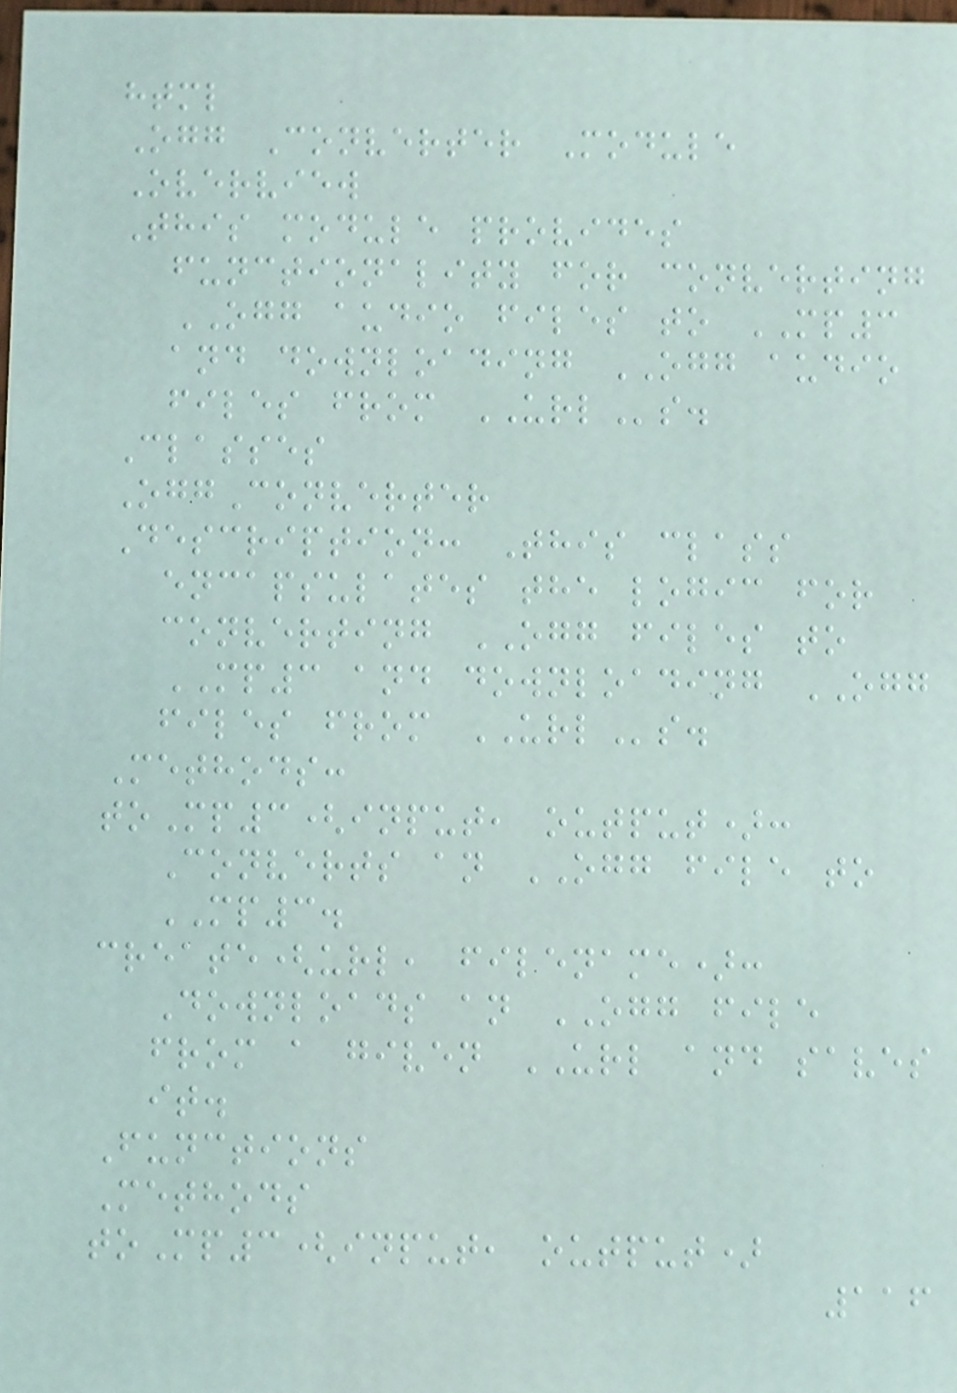html
Ogg Converter Module
Overview
This module provides
functionality for converting
OGG audio files to MP3
and downloading OGG audio
files from URLs.
Classes
OggConverter
Description: This class
encapsulates the logic for
converting OGG files to
MP3 and downloading OGG
files from URLs.
Methods:
toMp3(input, output):
Converts an OGG file to
MP3.
create(url, filename):
Downloads an OGG file
from a given URL and saves
it.
Functions
Methods
toMp3(input, output)
116
